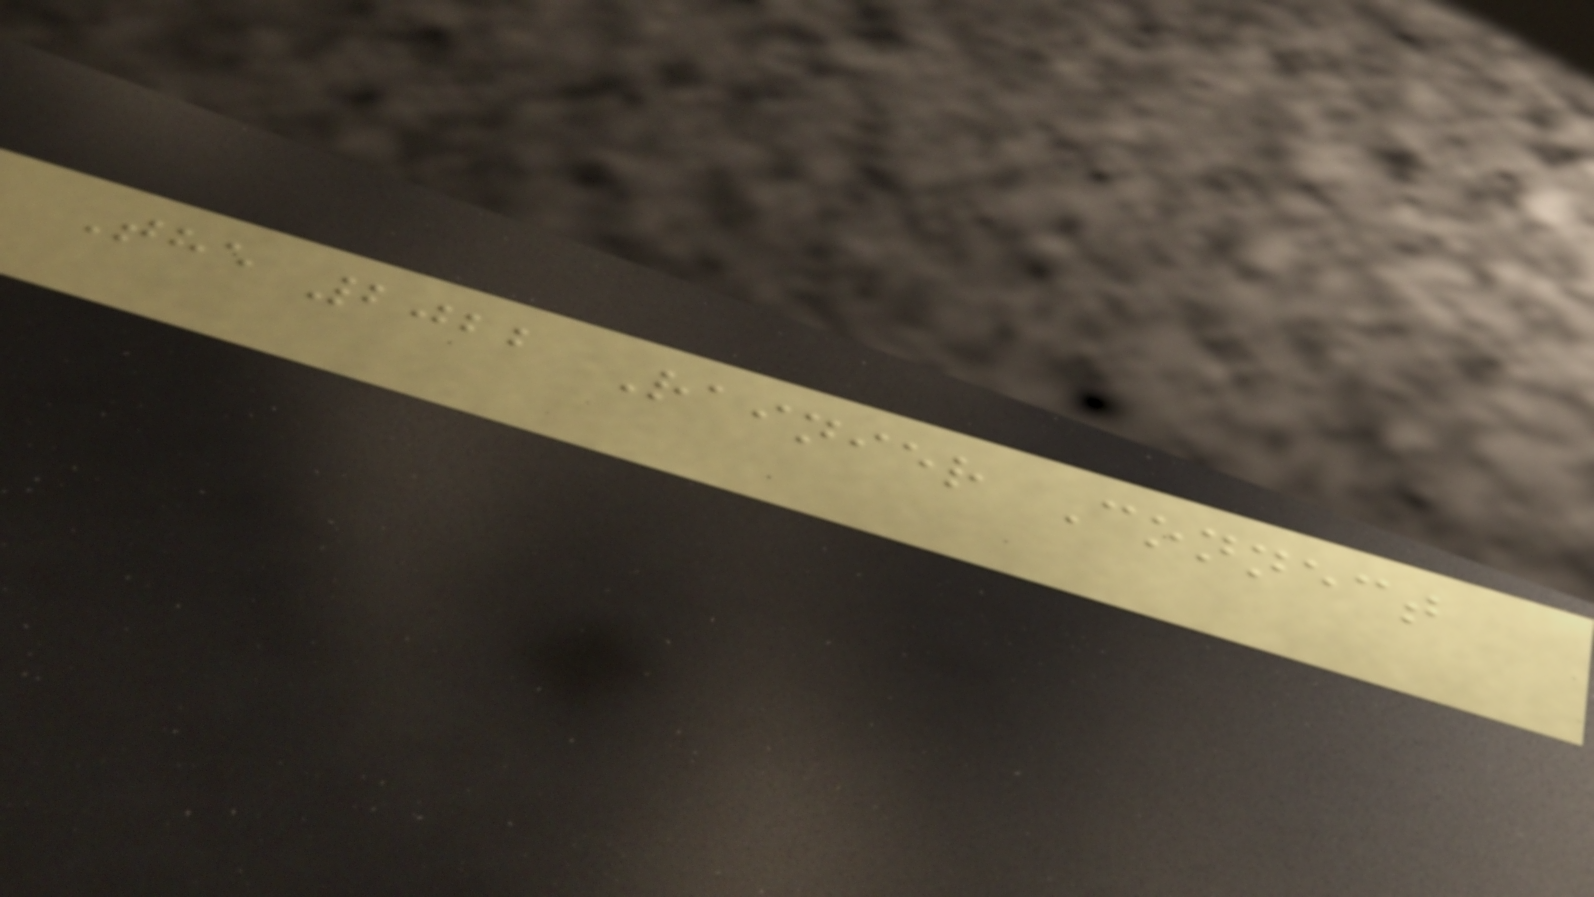The 2022 Rainier Connect
